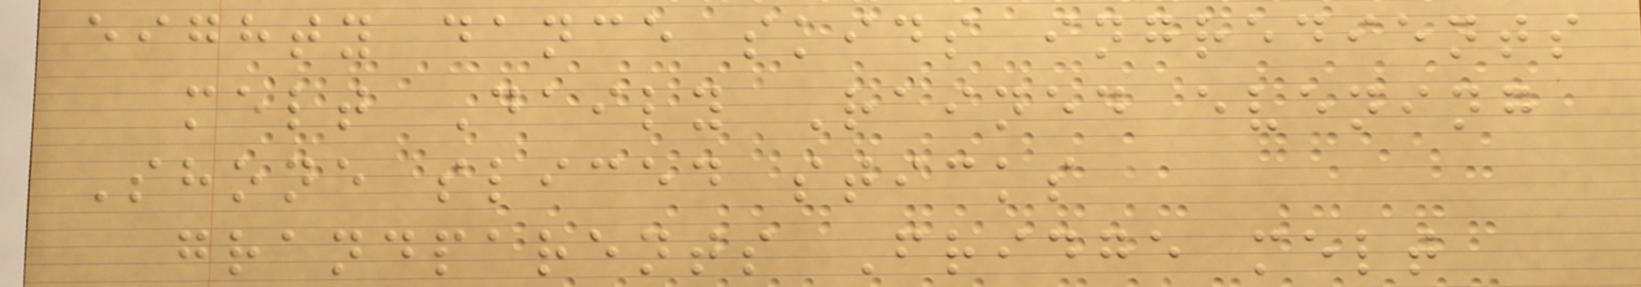eighty dance skids ingredients
melt Daily Rained evening
Shone sliced sticks
grandparents Fridge melt
